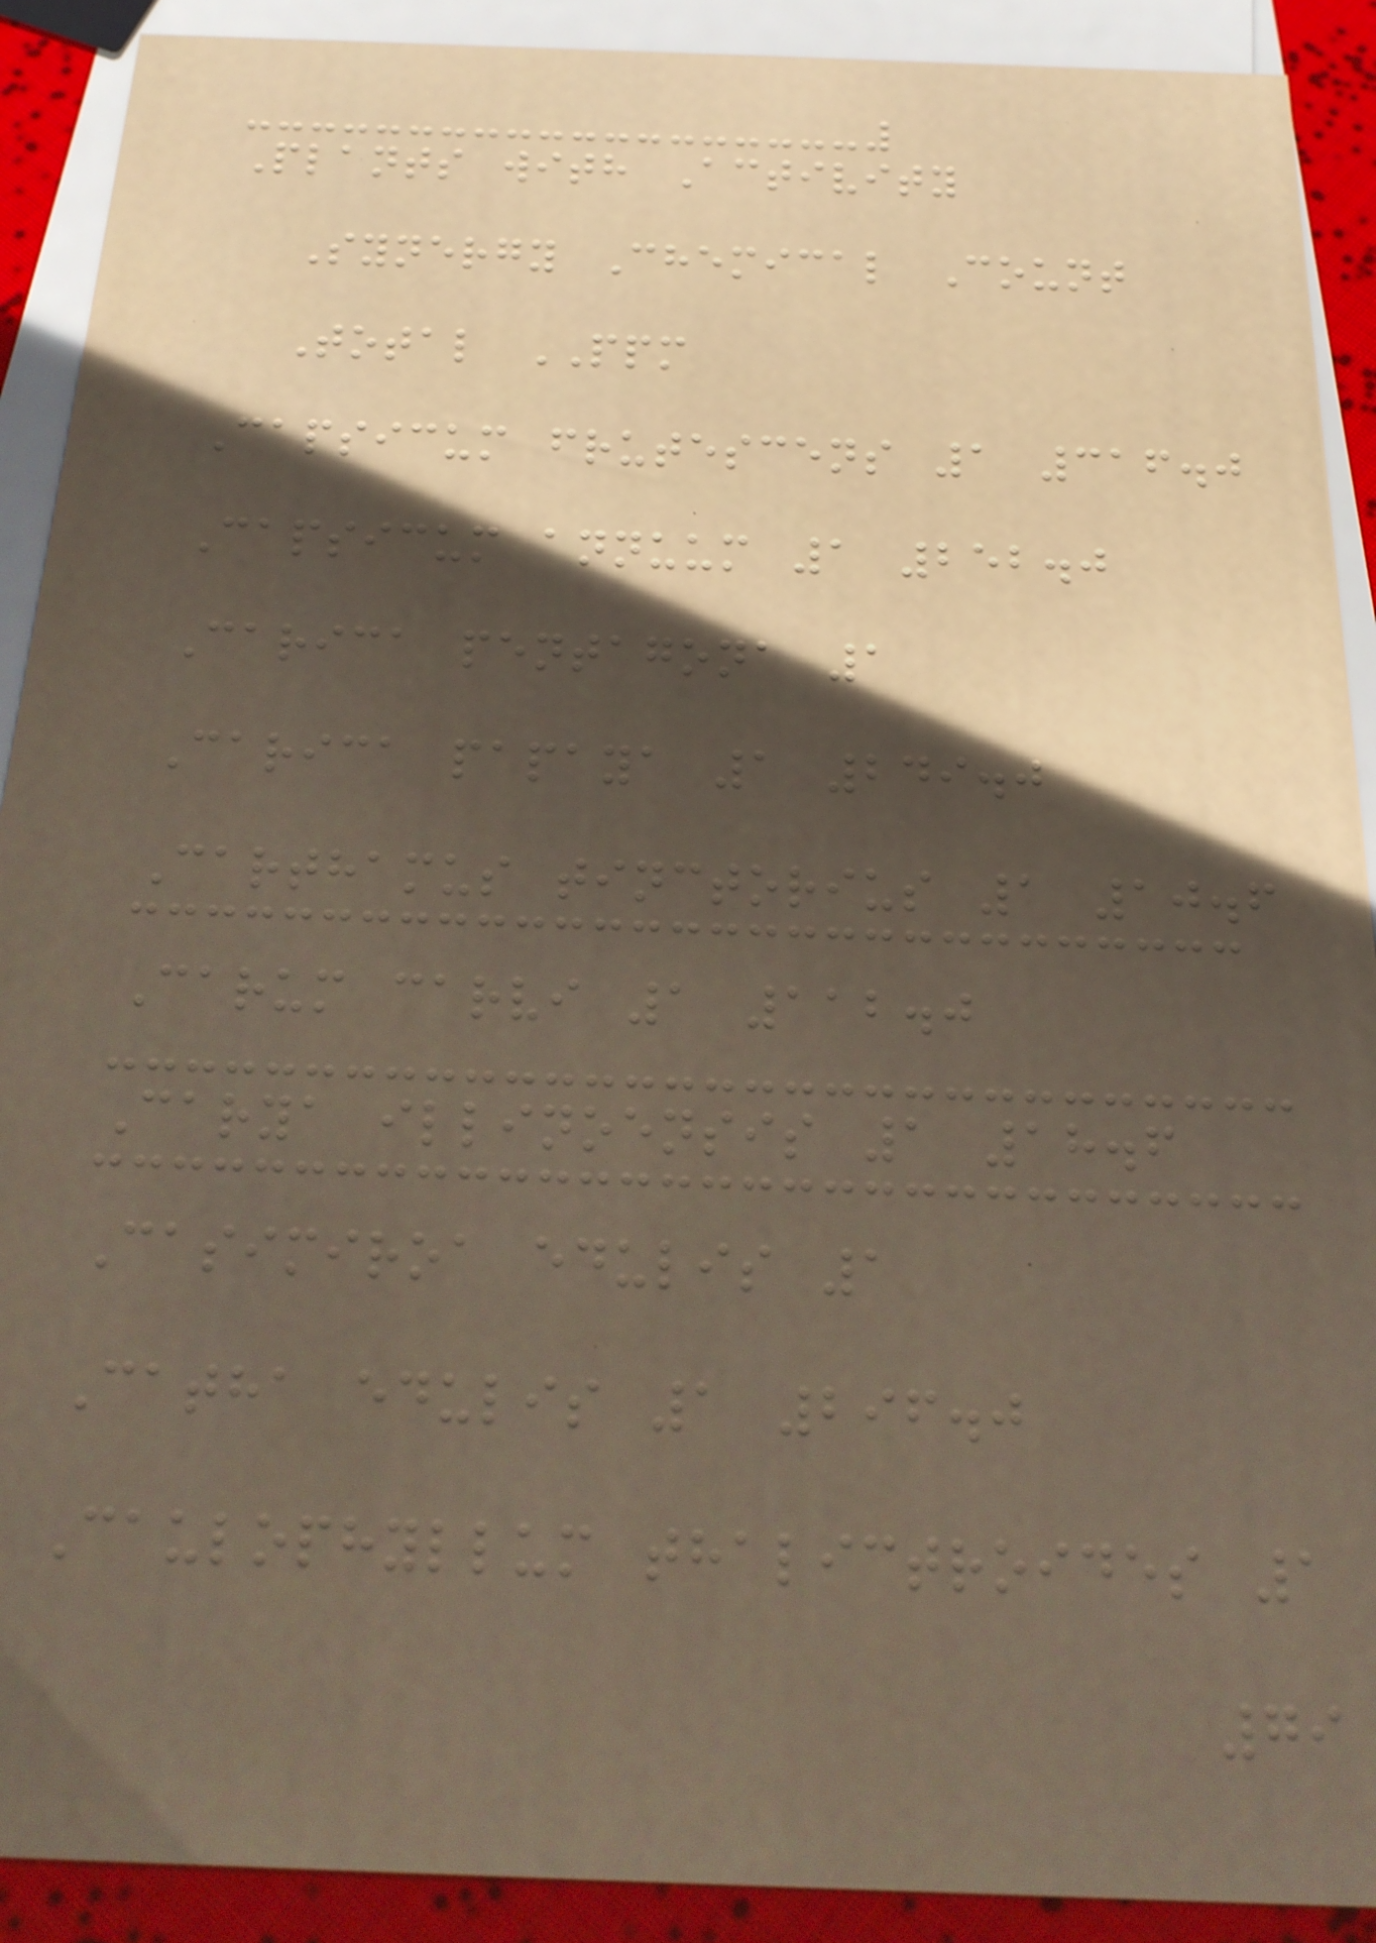Plants with Activity
Synergy Chemical Count
Total PPM
Capsicum frutescens 1 316.0
Capsicum annuum 1 252.0
Carica pentagona 1
Carica papaya 1 249.0
Carthamus tinctorius 1 10.6
Carum carvi 1 112.0
Carya illinoensis 1 18.6
Casimiroa edulis 1
Catha edulis 1 296.0
Caulophyllum thalictroides 1
79
